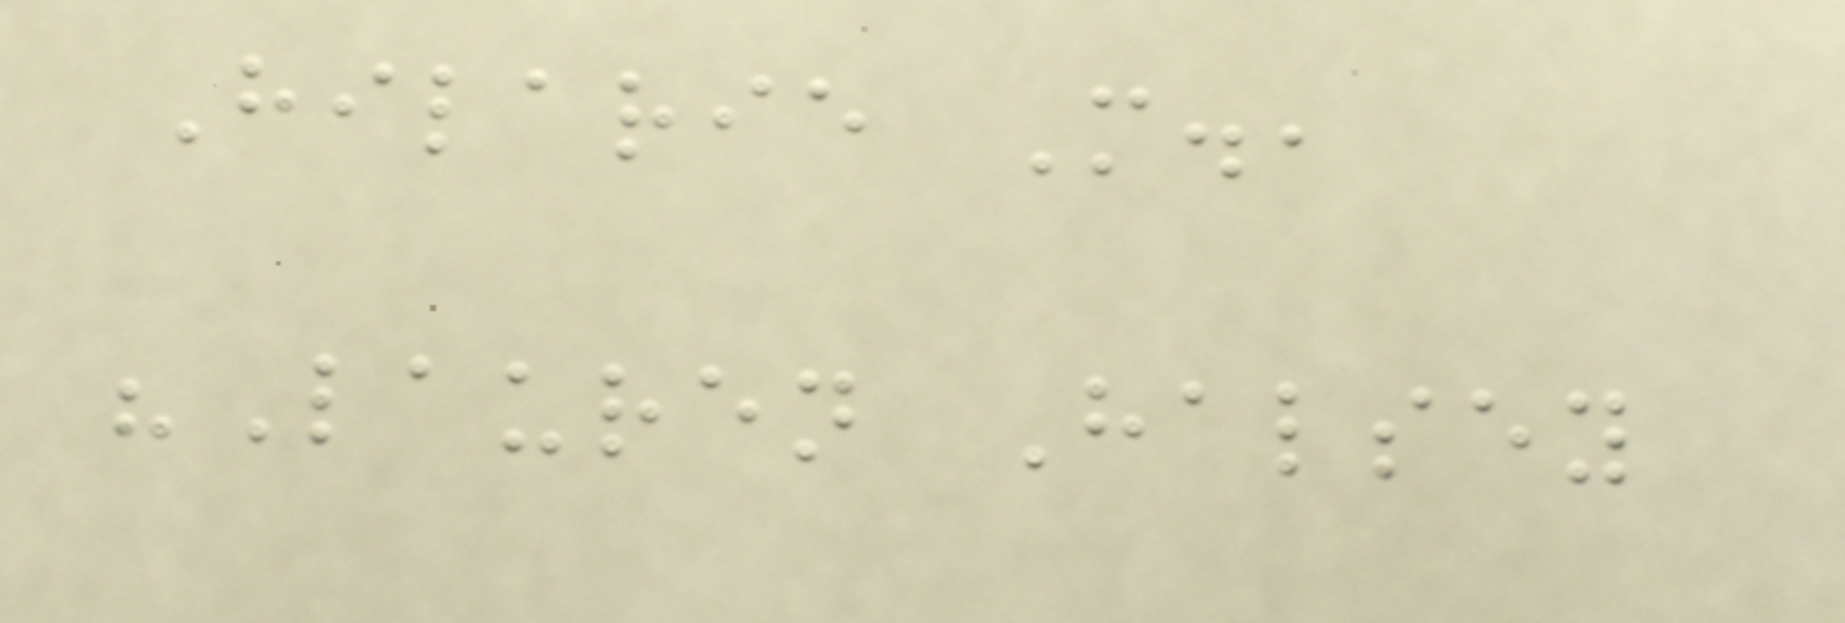Hilarie M.,
"Lauren Halsey
